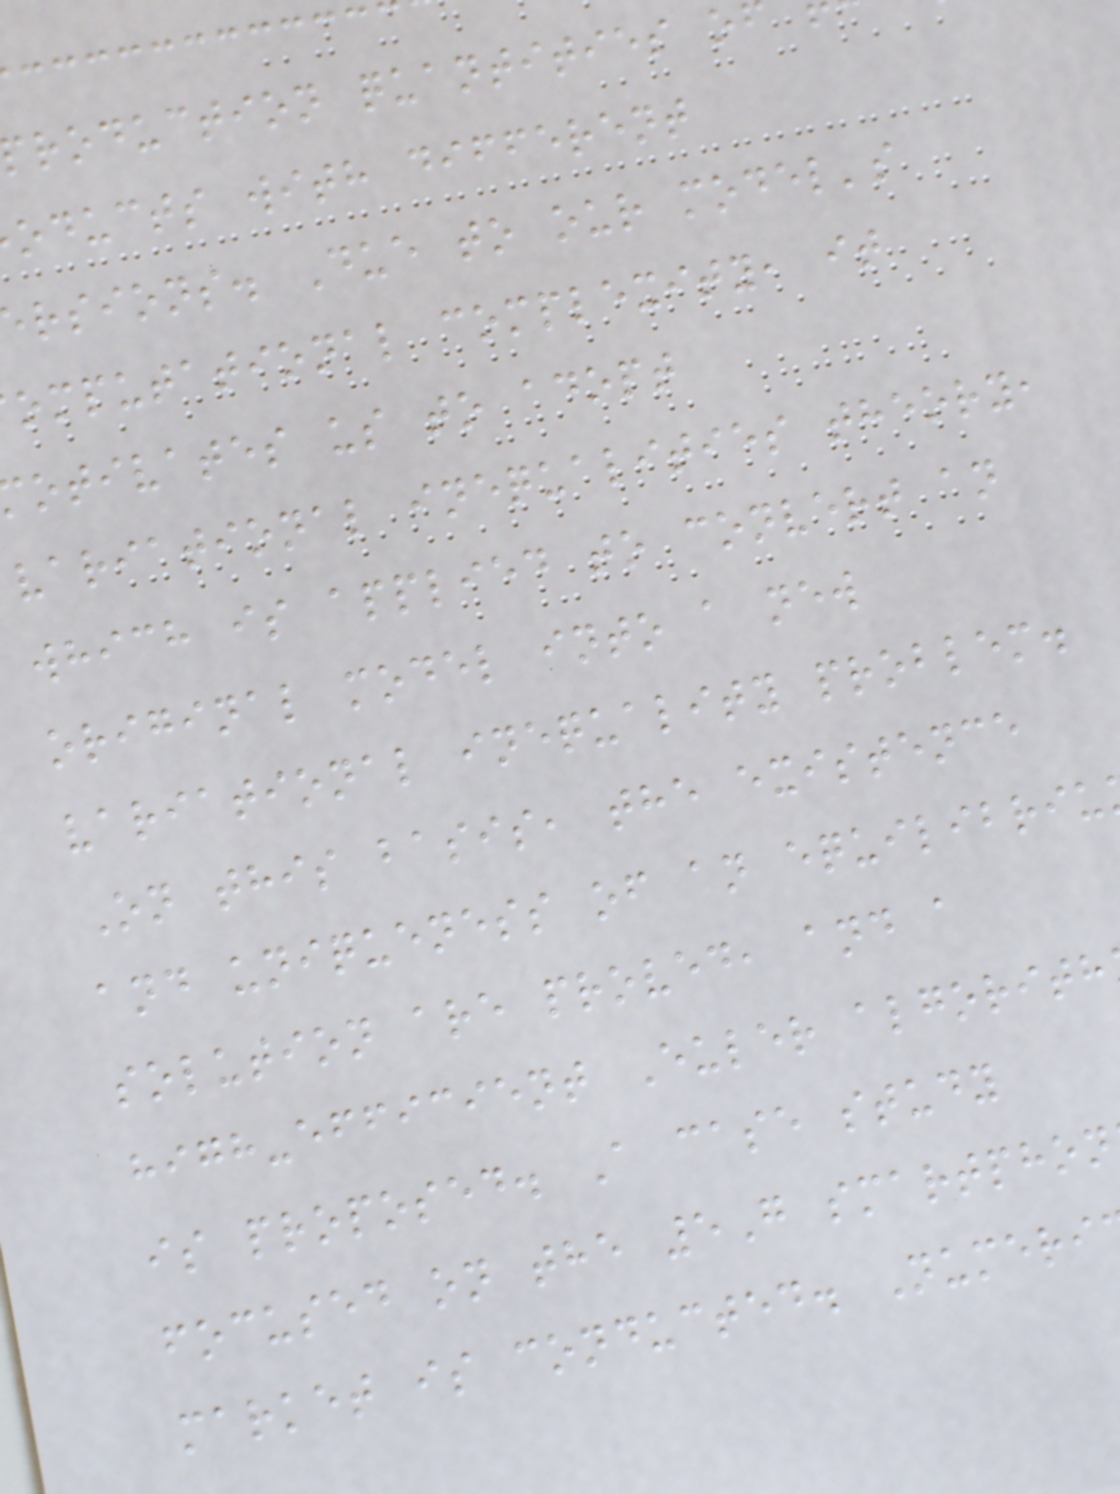roduction quantities o
oducts with different
rsions. Due to our model's
omputational complexity, it
otivates us to adopt
variational inequalities theory,
which is applied to convert an
original model into a new
variational inequality problem.
On this basis, the existence
and uniqueness of an equilibriu
solution are proved, and a
high-efficient Euler algorith
is proposed. A case study
focused on the 5G smartphon
market is conducted. Numeri
